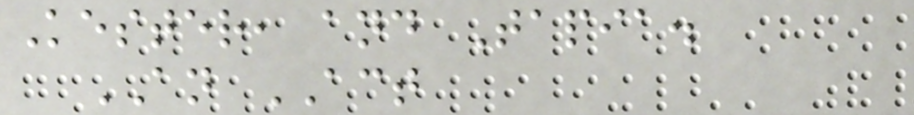Kester, and Tapia.
AN ACT
